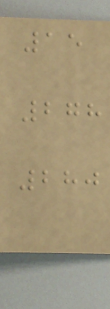15
278
280
